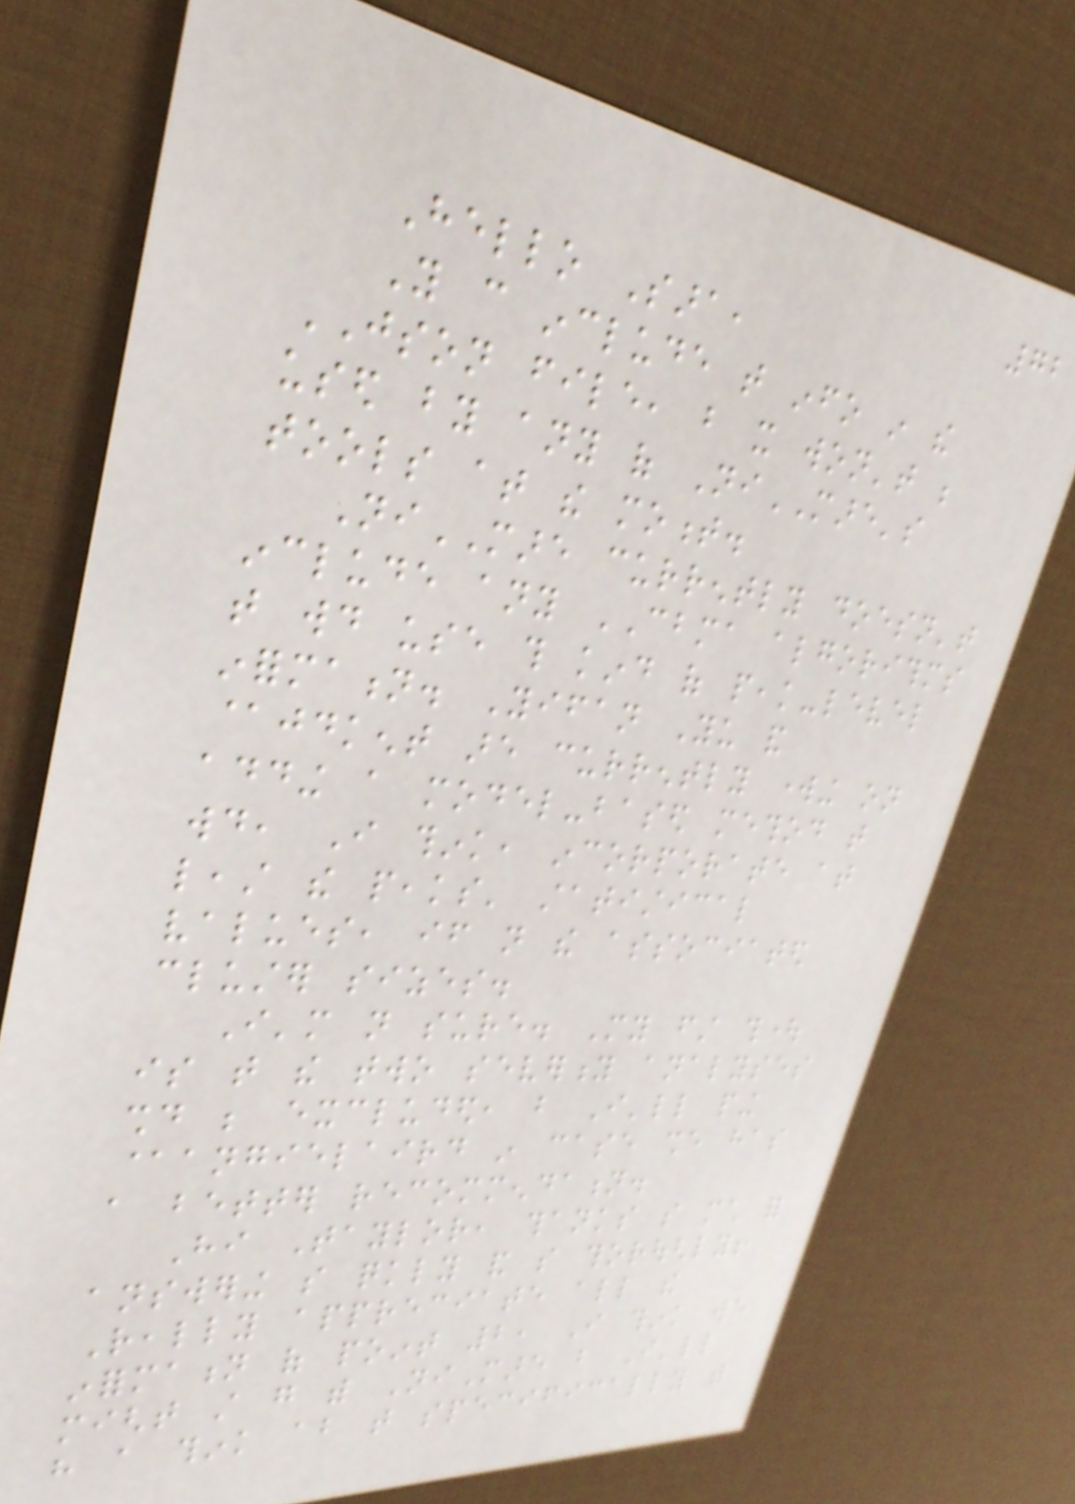72
Hello Sara,
You can include that info in the
JSON file, but it won't be
used by any of NiMARE's
tools at the moment.
NiMARE currently doesn't
include any CBMA algorithms
that would use this kind of peak-level
information. Yifan Yu and
@jdkent are currently working on
adding a model-based method that
would, I think, incorporate at
least the peaks' statistical
values, if not the associated
cluster sizes.
I'm not sure. My first thought
is that the two severity analyses
should be excluded, but I'll ping
@angielaird in case she has
a better recommendation.
Hi Taylor, thanks so much for
answering so quickly and so thoroughly!
Really appreciate all the
information of point 2, I think we
might still go with NiMare but I'll
have a think about that specifically with
